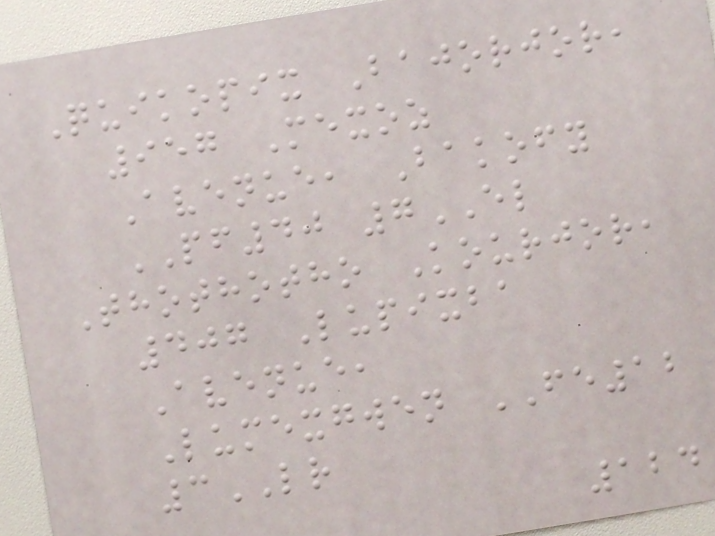Quikopix Bajorjor,
957 Mexoz
Avenue, Bakofy
PF40 7EL
Thothotho Kourjor,
407 Lupixba
Avenue,
Lumexgwen FE12
3LR
124
